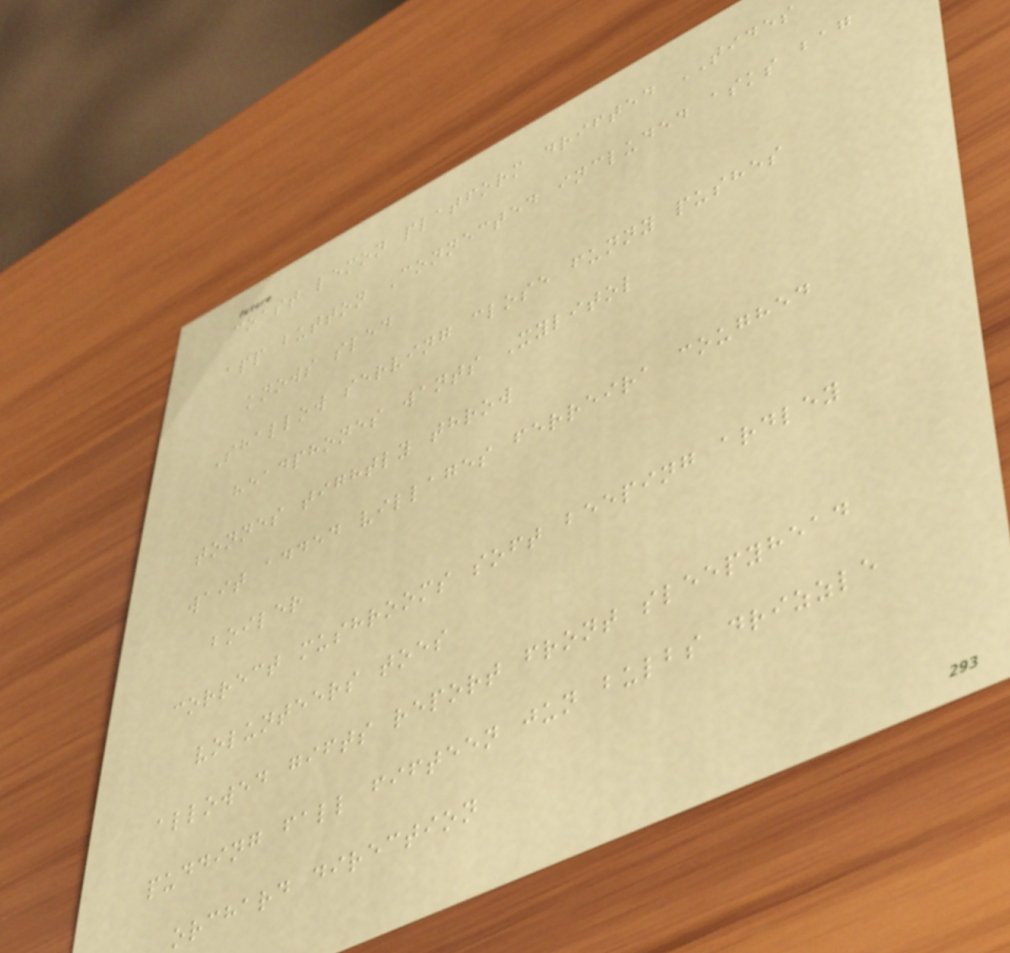coast lemon platform drifted TIDES
app button Connected included asks bag
knows sled
Shallow serving close funny pushes
headphones wants Xylitol
tonnes tightly throw
wait added villages ferreira coughed
boiler
correct mushrooms soft beeping ardley
volunteers toes
allowed gifts report front sleepyhead
pudding fall fifteen jun bulbs drizzle
orchard direction
